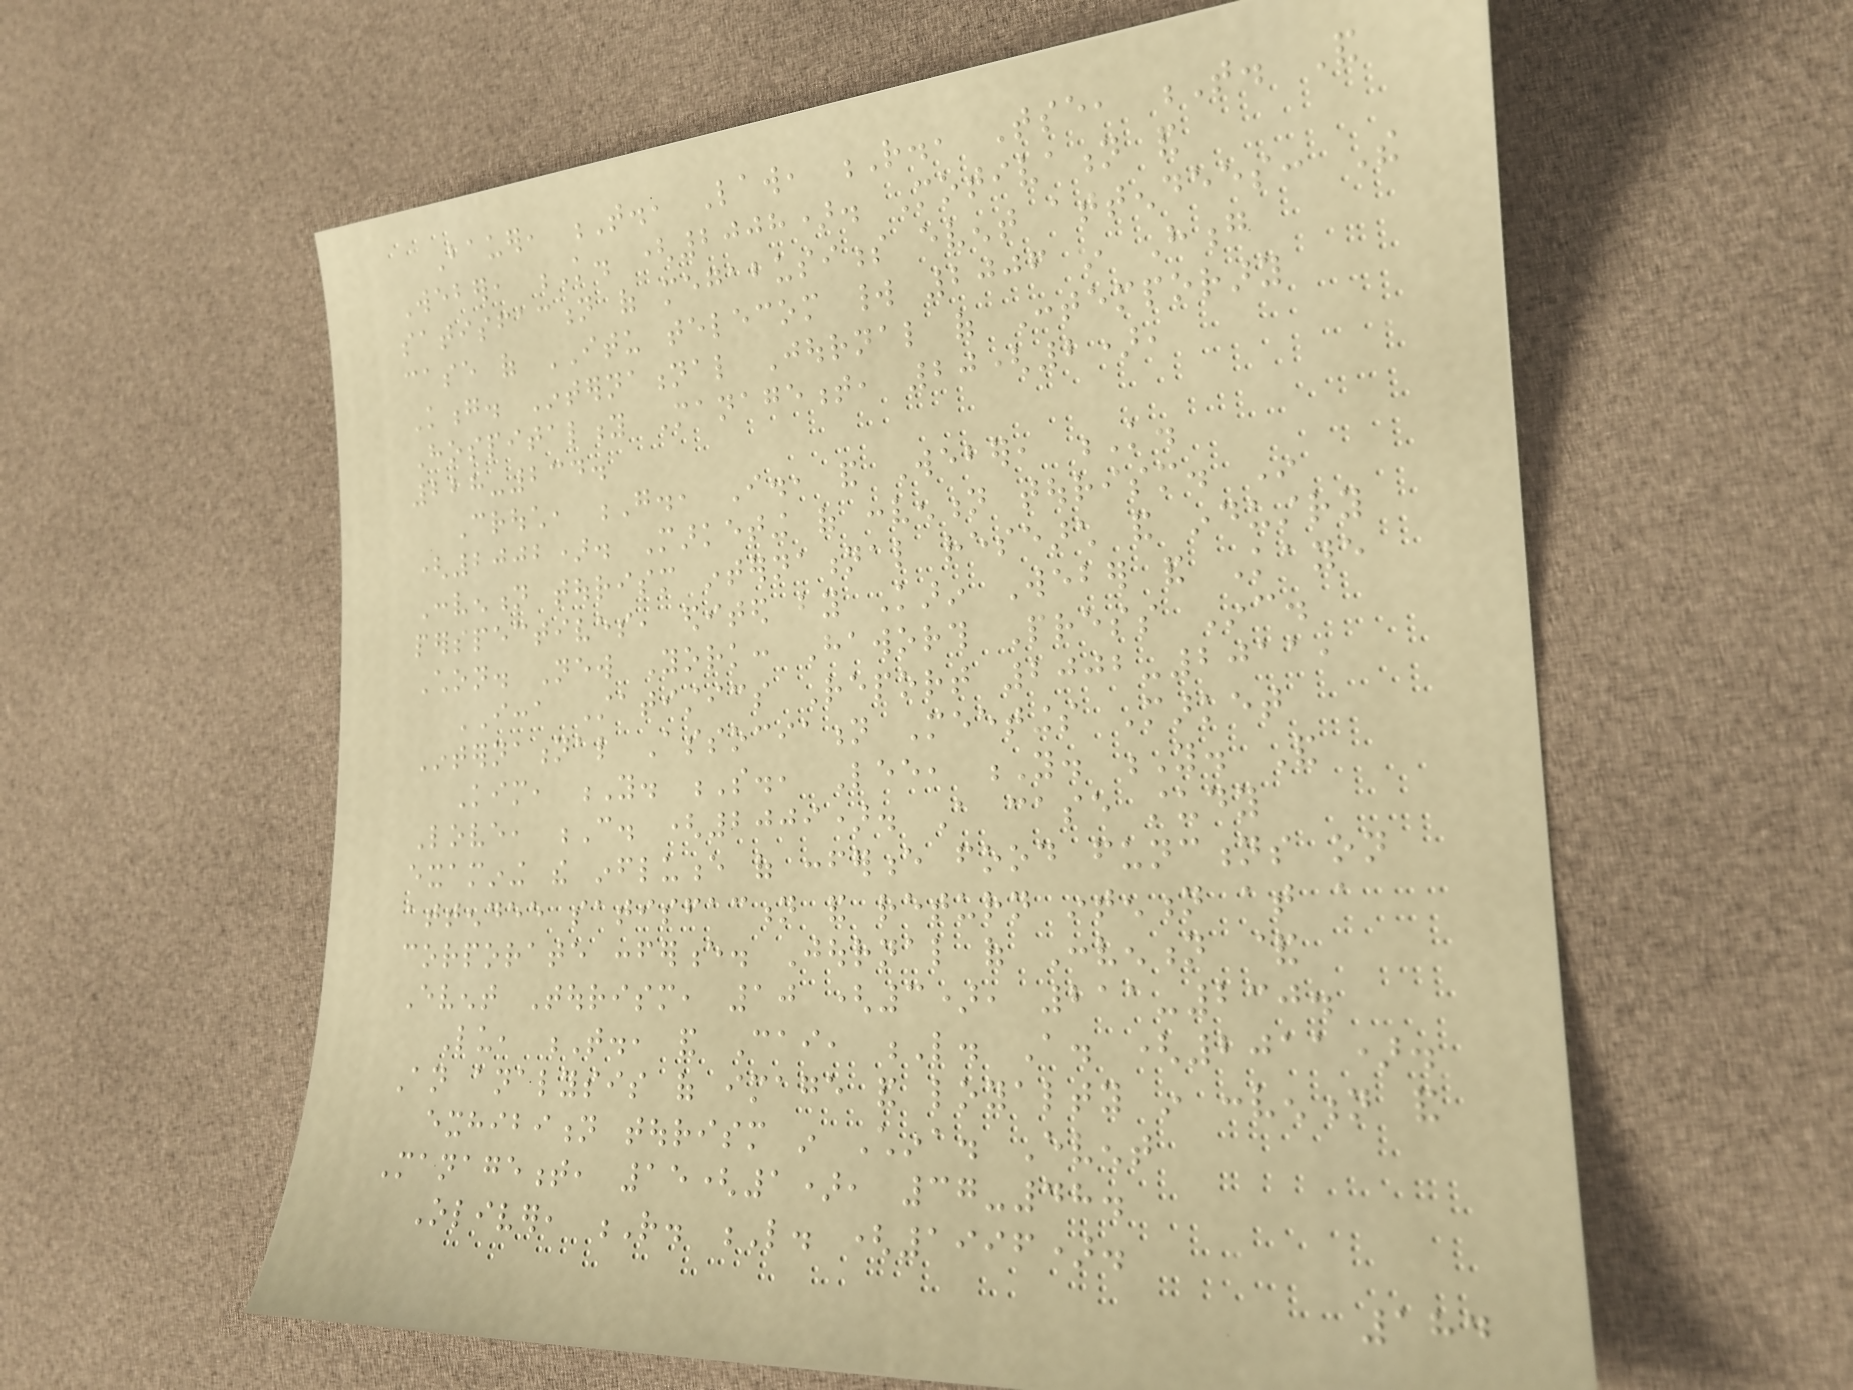Bauer, T., Law, R., Tse, T. And
Weber, K. (2008). Motivation and
satisfaction of megabusiness event attendees: The
case of ITU telecom world 2006 in Hong
Kong. International Journal of Contemporary
Hospitality Management, 20(2),
228-234.
Crouch, G., I., and Weber, K.
(2002). Marketing of convention tourism. In
Convention tourism international research and industry
perspectives, edited by Karin Weber and Kaye
Chon. New York: Haworth Press Inc.
ICCA Statistics Report 2002-2011,
International Association Meetings Market
Kim, Y. S., Lee, Y. Y. And
Love, C. (2009). A case study
examining the influence of conference food functions on
attendee satisfaction and return intention at a
corporate conference. Journal of Convention &
Event Tourism, 10 (3), 211-230.
Lu, T., and Cai, L. A. (2011).
An analysis of image and loyalty in convention and
exhibition tourism in China. Event
Management, 15(1), 37-48.
Oliver, R. L. (1996).
184
